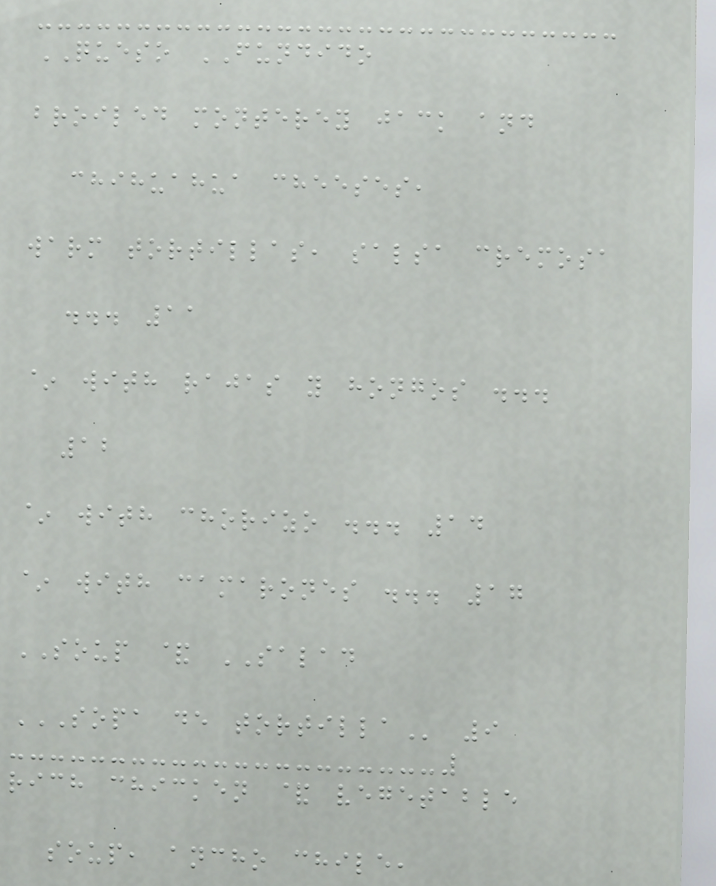QUESO FUNDIDO
broiled monterey jack and
chihuahua cheeses,
warm tortillas, salsa cremosa
... 11
~ with rajas y hongos ...
12
~ with chorizo ... 14
~ with camarones ... 17
SOUP & SALAD
SOPA DE TORTILLA 9
rich chicken & vegetable
soup, ancho chile,
